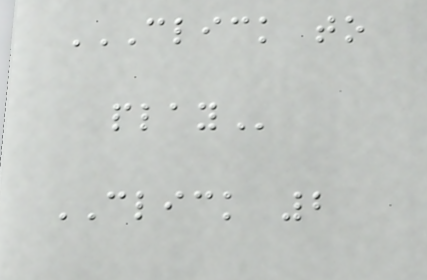CLICK TO
PLAY
CLICK 2
